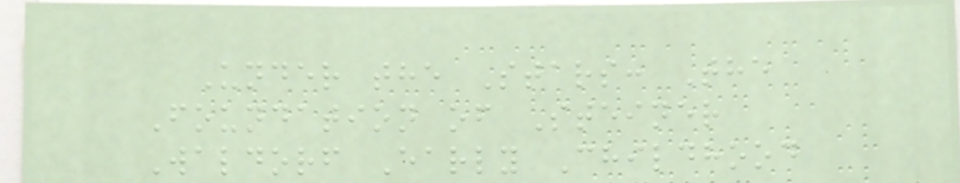Under the Stars: The
Foundation of Steiner
Waldorf Early Childhood
